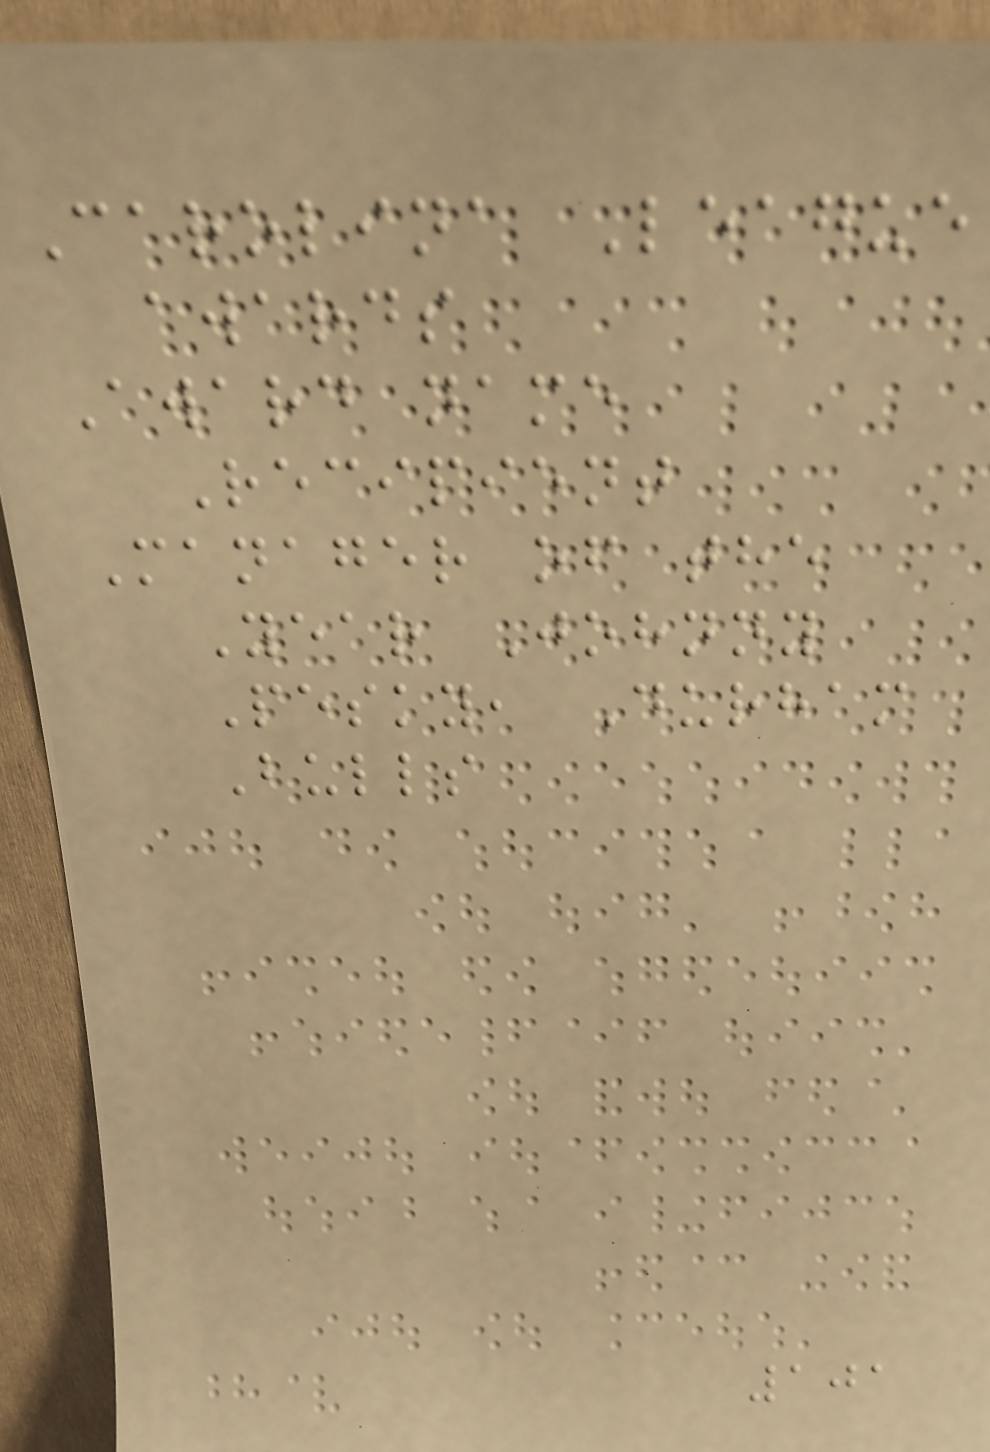Carolina League
awards
Award name
Recipient
Manager of the
Year Johnny
Pesky, Durham
Bulls
101
